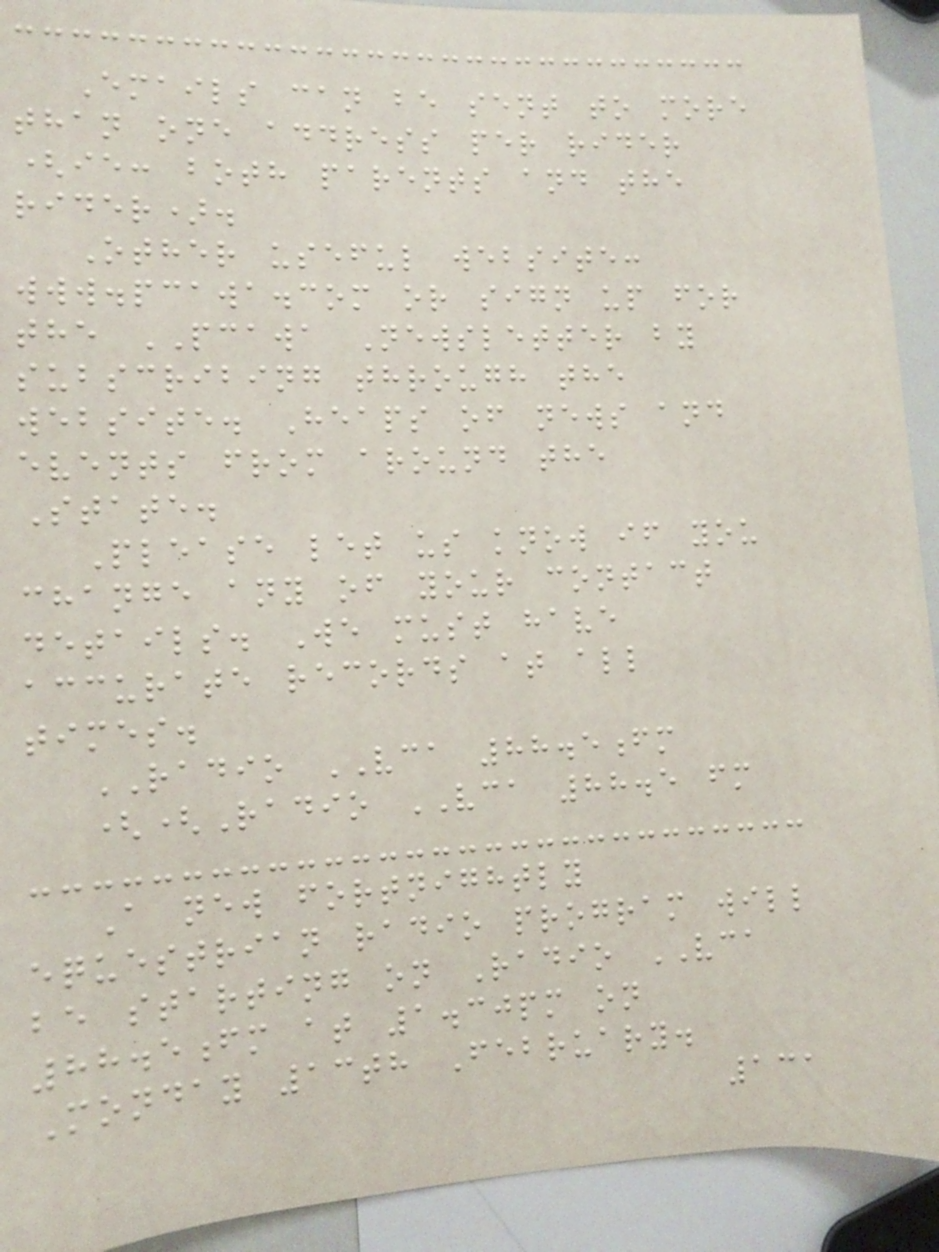Emails can be sent to more
than one address per rider
(ie: both parents and the
rider).
Other useful website:
www.pcawa.com or sign up for
the PCAWA Newsletter by
subscribing through the
website. Heaps of news and
events from around the
State.
Please let us know if you
change any of your contact
details. We must have
accurate records at all
times.
RADIO VCA 88.5fm
((Radio VCA 88.5 fm
A new fortnightly
equestrian radio program will
be starting on Radio VCA
88.5fm at 1.30pm on
Monday 13th February.
131
